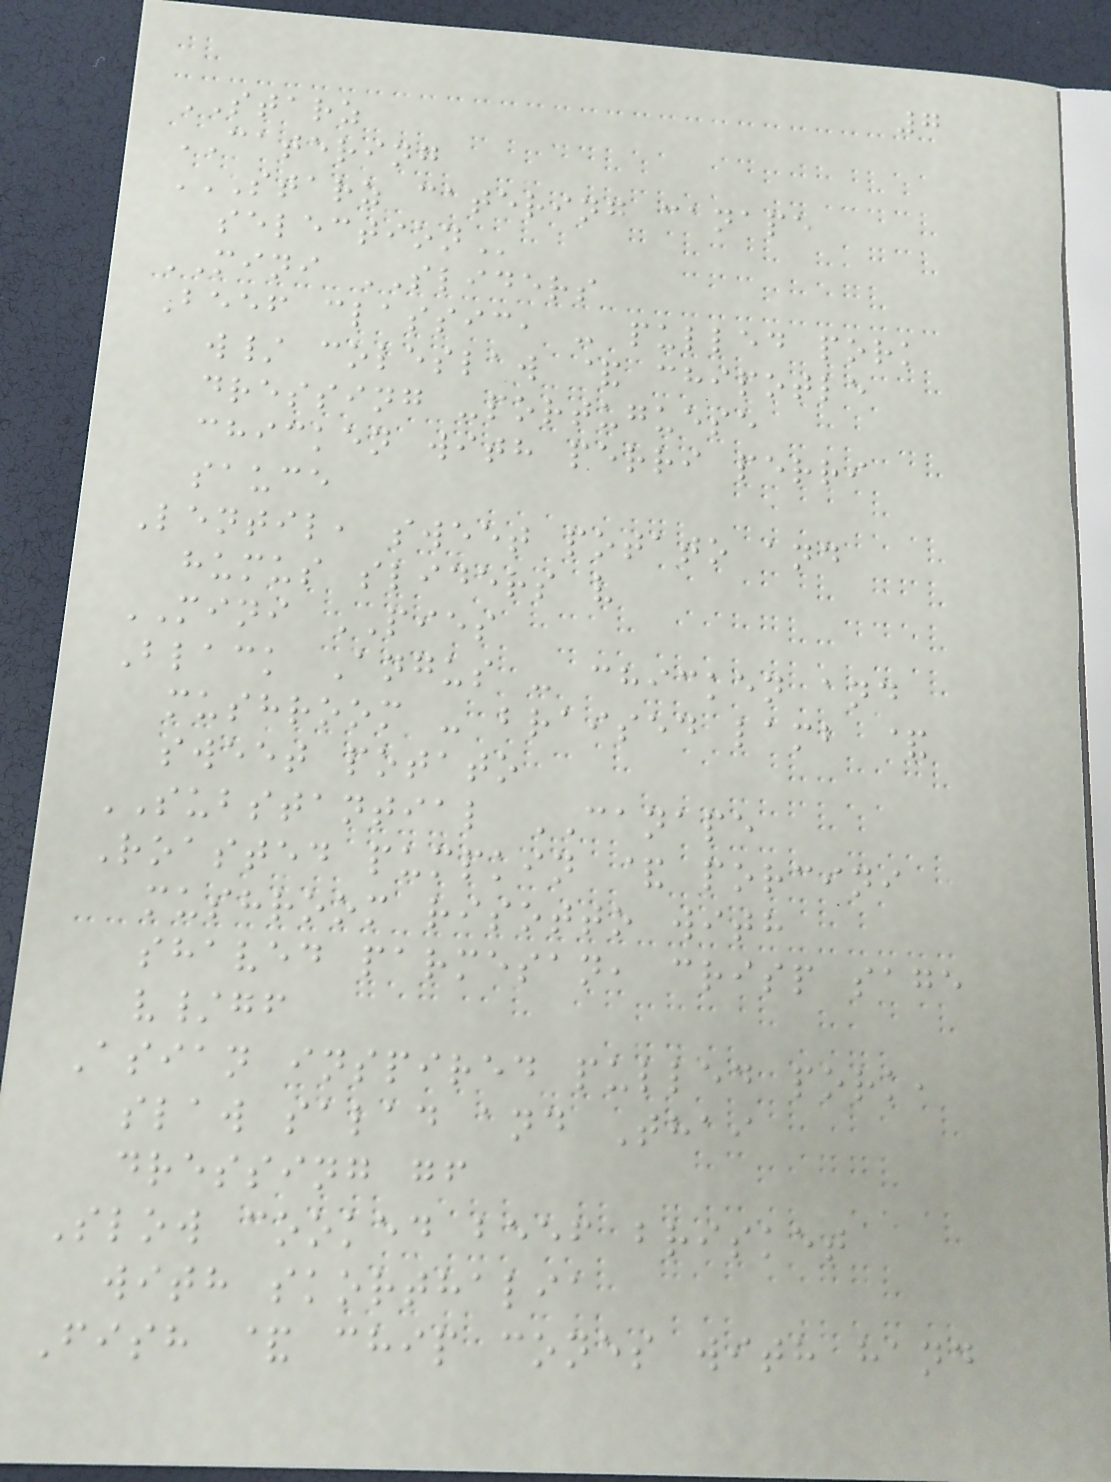7
STARZ
CATERING
STARZ CATERING CANAPE
SELECTION
MINI SLIDERS
Beef classic, - pulled pork
w/ coleslaw & chipotle
dressing -portuguese
chicken with perri perri
sauce
Lentil, sweet potato and
humus sliders v
MINI PIES
Black Angus - chicken and
mushroom - braised lamb &
sweet potato
SUBSTANTIAL CANAPE
Roasted pumpkin & porcini
mushroom risotto with
shaved parmesan, crisp sage
v/gf
Asian inspired pulled pork,
slaw salad and Thai
dressing gf
Slow cooked beef brisket
with skorthalia
Fish & chip cones with hand
